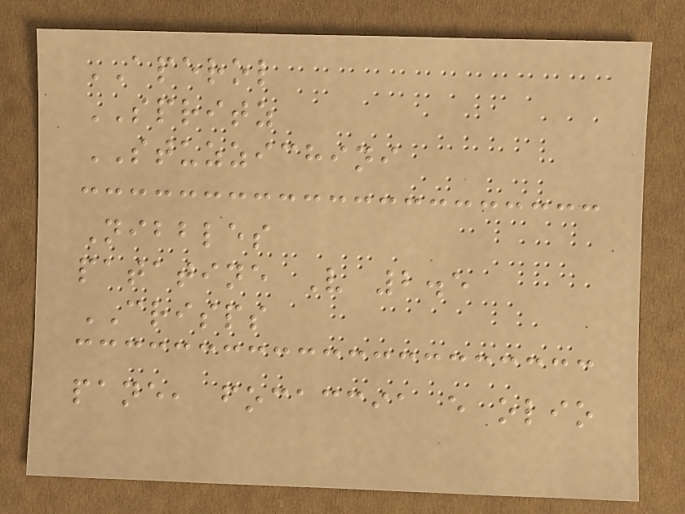APEROL
SPRITZ
STUZZICHINI
Nibbles
patatine V 2.5
CRISPS
pane, focaccia e olio
